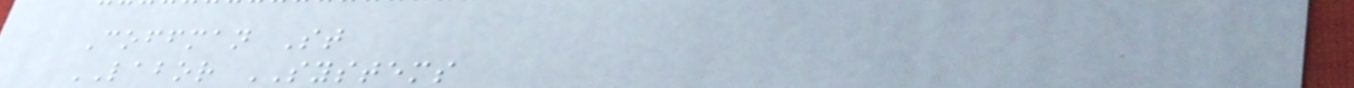Coffman St
LABOR SYSTEMS
